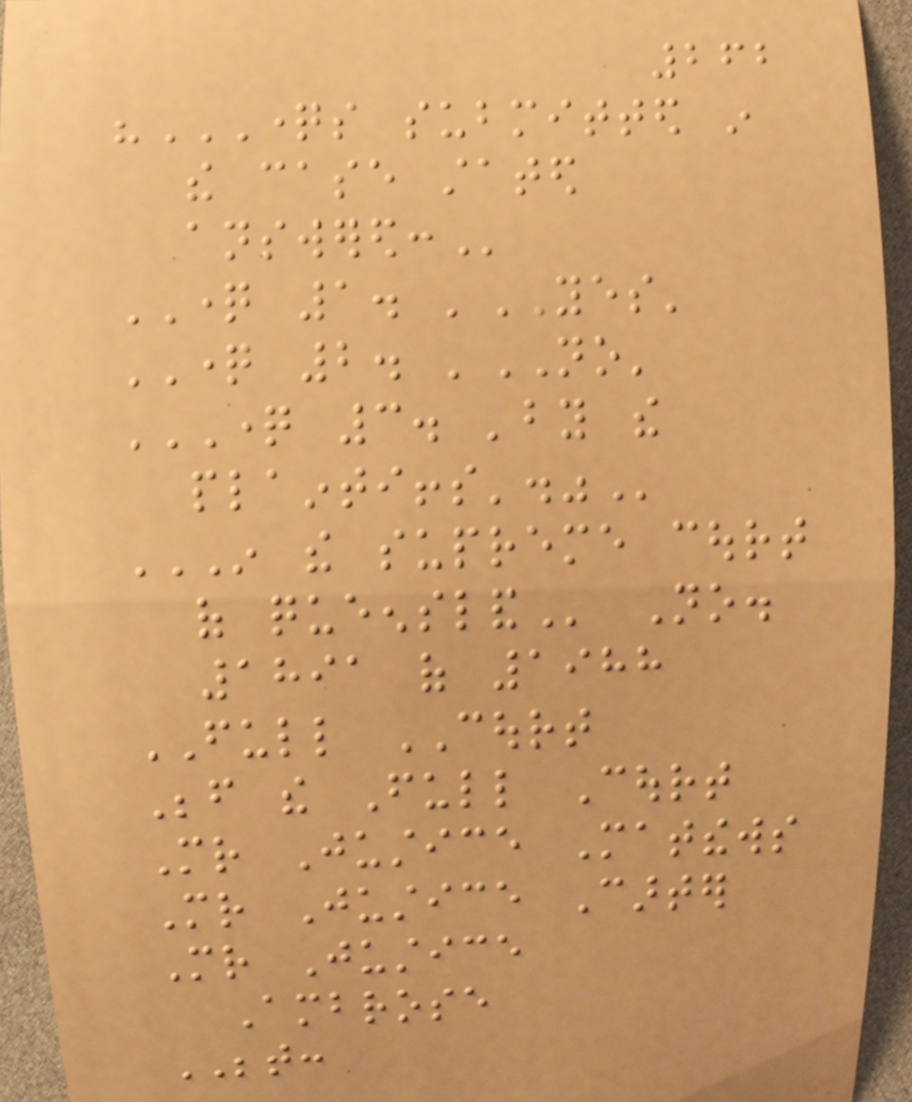262
"QUESTIONS SUBMITTED IN
THE CASE STATED
ANSWERED:
QUESTION 1. 'YES'
QUESTION 2. 'NO'
QUESTION 3. 'BY THE
PLAINTIFFS'."
IN THE SUPREME COURT
OF QUEENSLAND No.
1891 of 1988
FULL COURT
Before the Full Court
Mr Justice Matthews
Mr Justice Carter
Mr Justice
Ambrose
BETWEEN:
